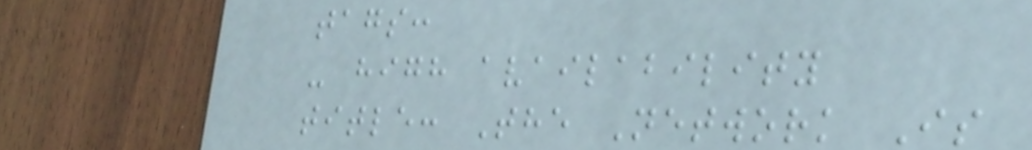tags:
- high availability
title: The Network Is
